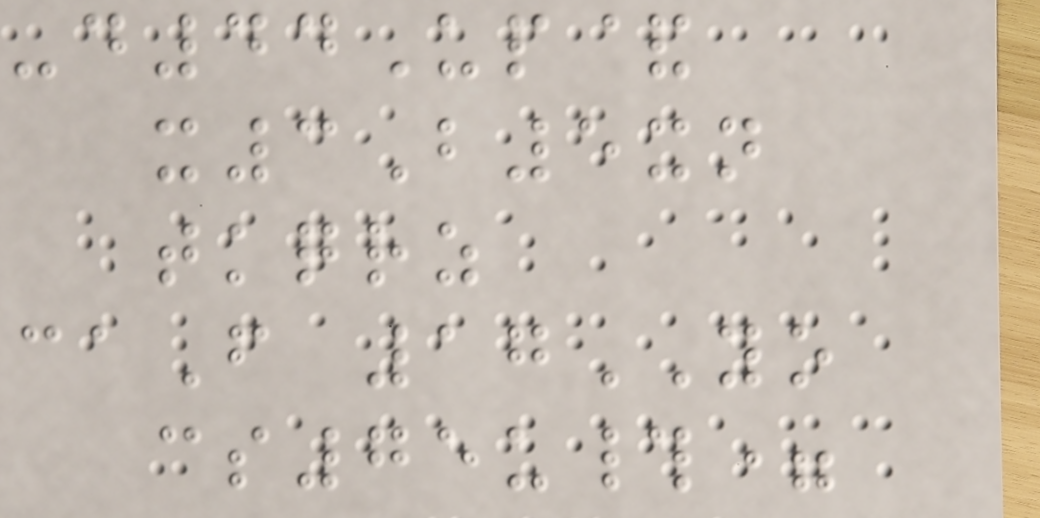-d44Up&
x3B5xn
tkqrz
caF 17YO
cs75u#=
